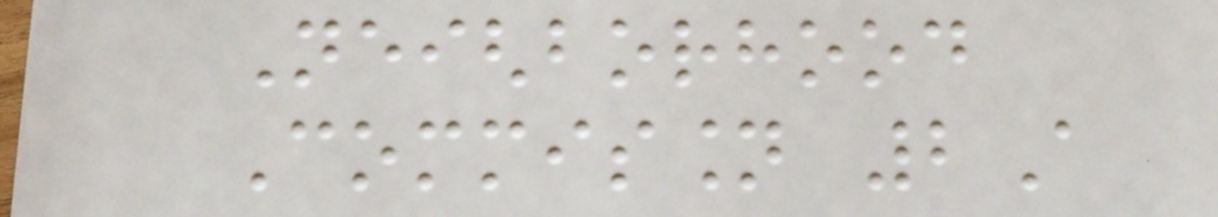Neighborhood
Commission 2A
